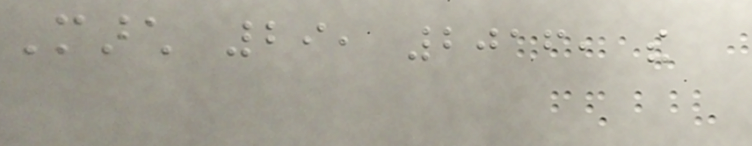March 29, 2016, the
